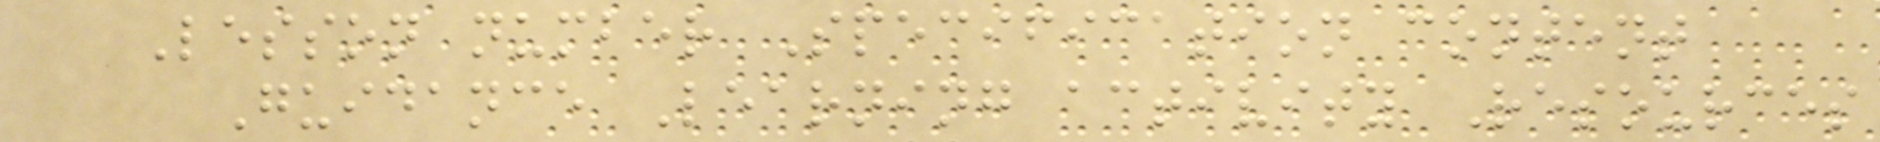Lesson number Specification content
Guidance Learning activity Resources
